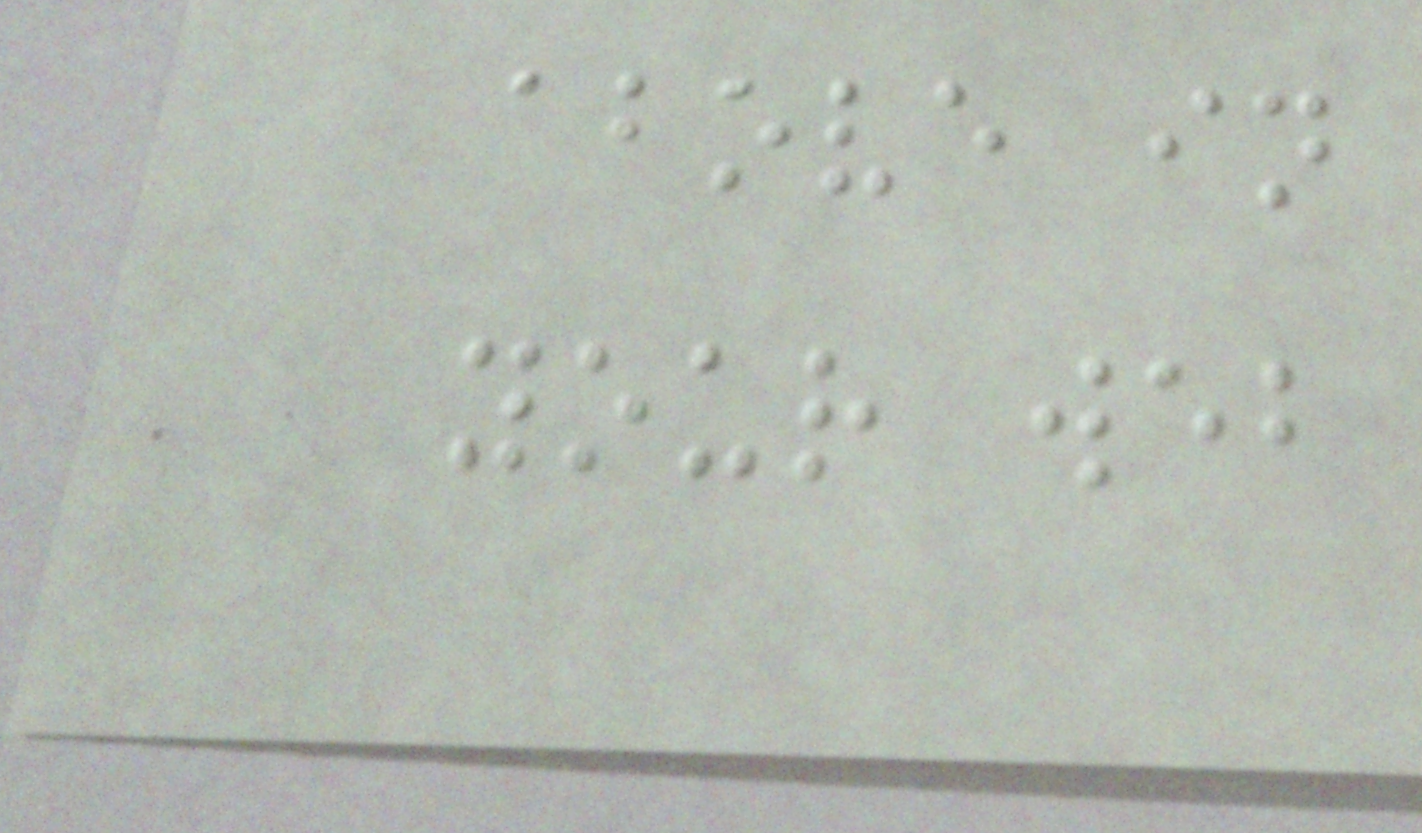above in
your web
